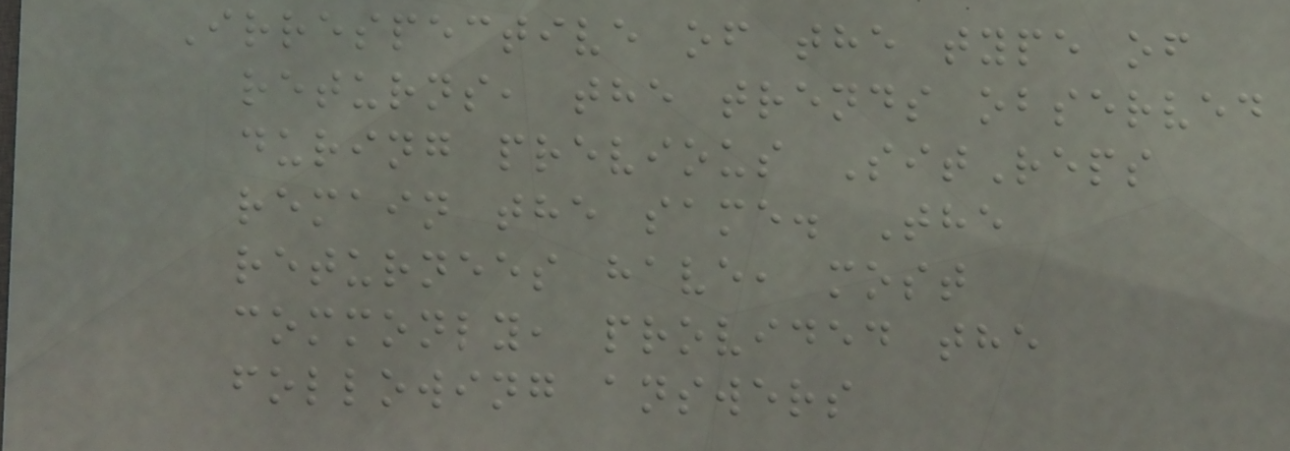Irrespective of the type of
returns, the trends observed
during previous SitReps
remain the same. The
returnees have, most
commonly, provided the
following answers
